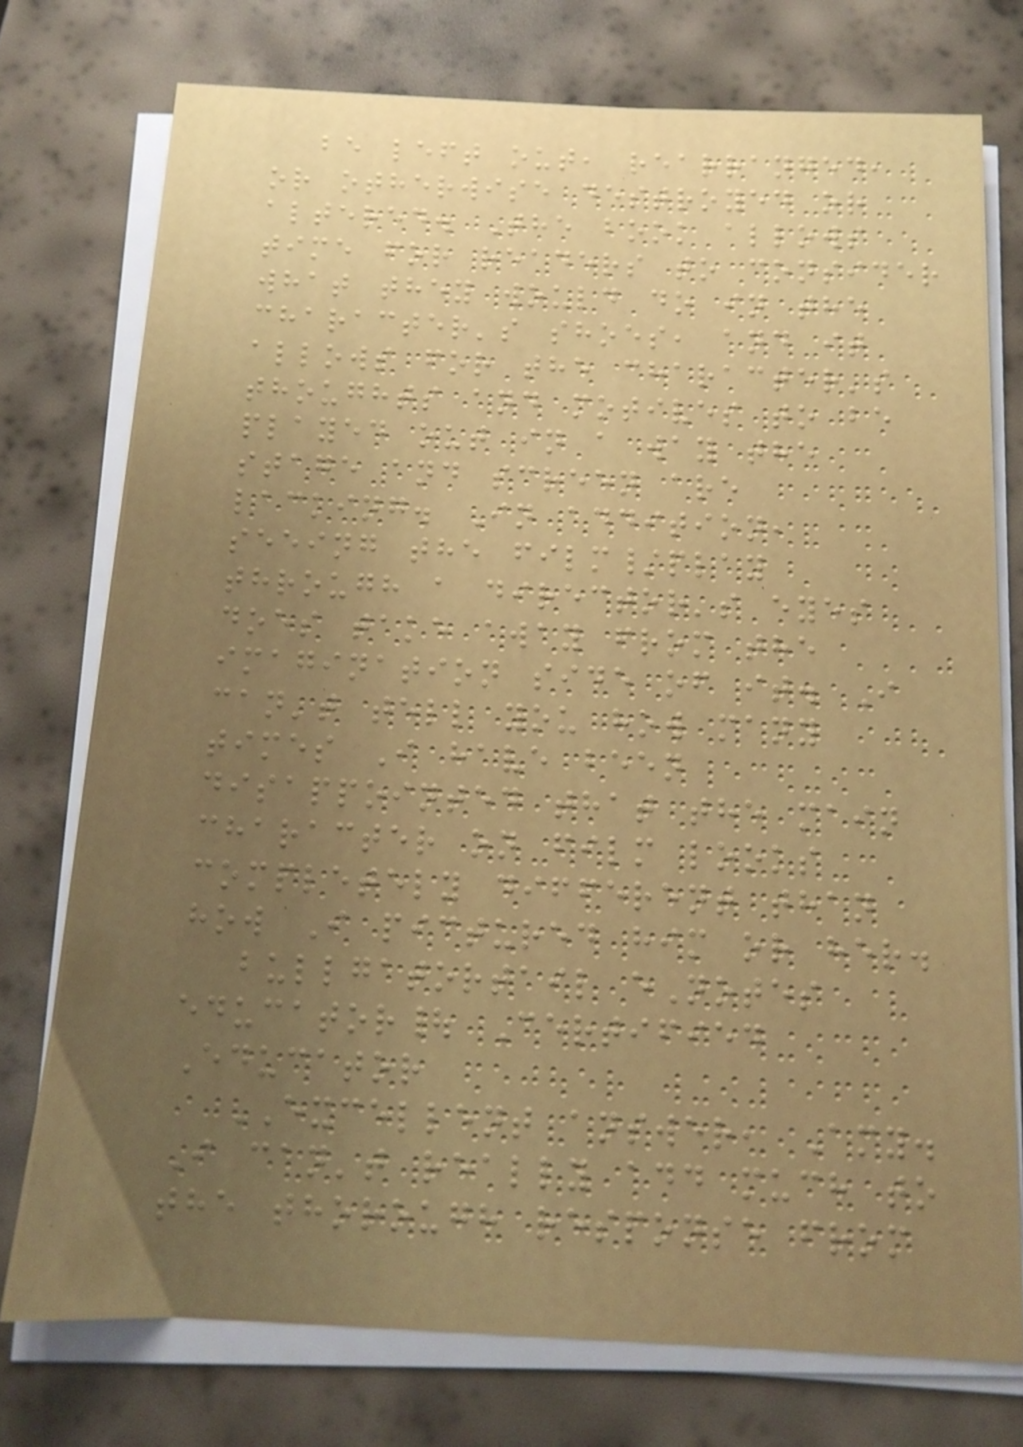be left out, rearranged,
or otherwise destroyed or
altered. The book allows
time for readers to consider
what they would do in the
character's shoes, and it
allows for the character's
thoughts and motives to be
played out in a way the
stage and screen are
lacking. In addition,
seeing the film/play
through a director's eyes
does take away from the
imagination side of it. I
can't tell you how many
times I have been
disappointed that the main
character on film looks
completely different than
how I pictured him or her.
bullgatortail eNotes
educator| Certified
Educator
EXCELLENT answer, Amy.
I can't really add much to
the thorough response from
